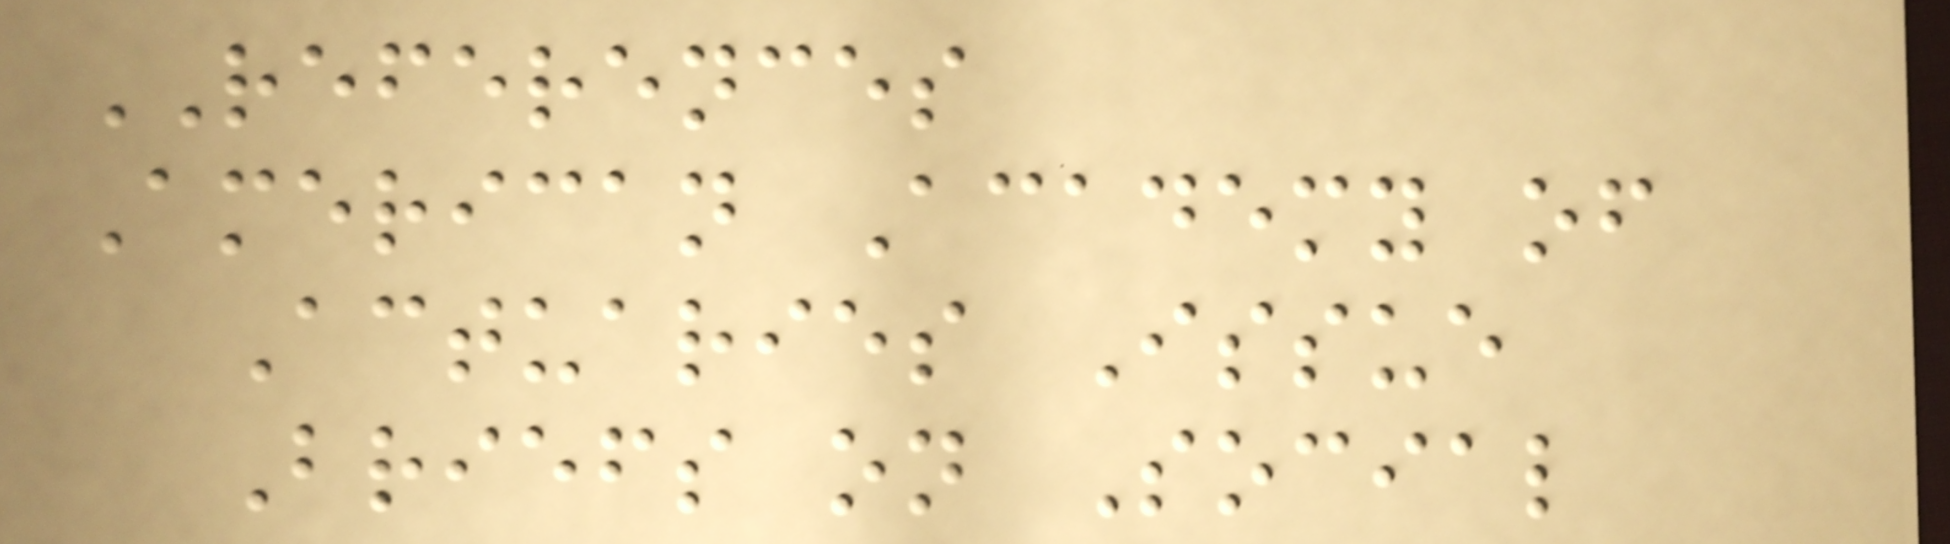REFERENCES
American Academy of
Actuaries Issue
Briefs on Social
